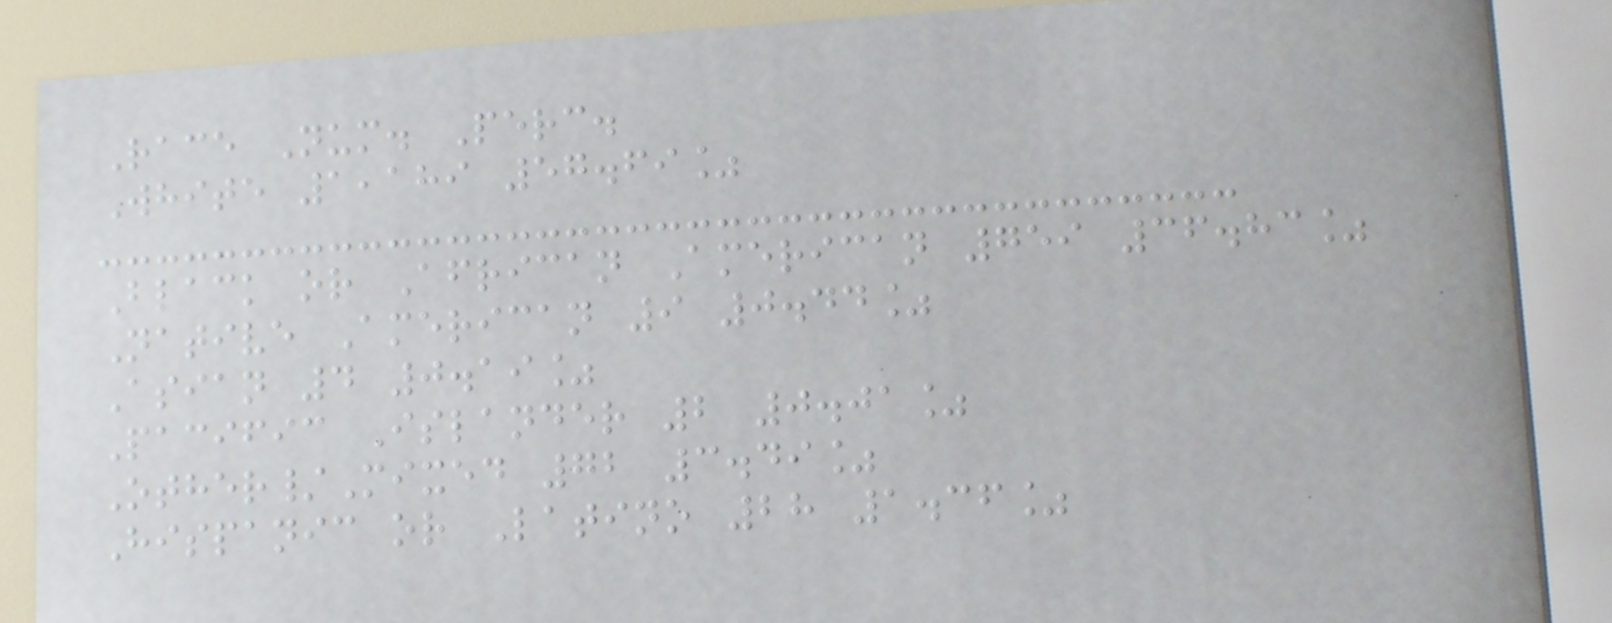Race Num. Perc.
White 1,189 57.69%
Black or African American 759 36.83%
Native American 9 0.44%
Asian 4 0.19%
Pacific Islander 2 0.01%
Other/Mixed 72 3.49%
Hispanic or Latino 28 1.36%
